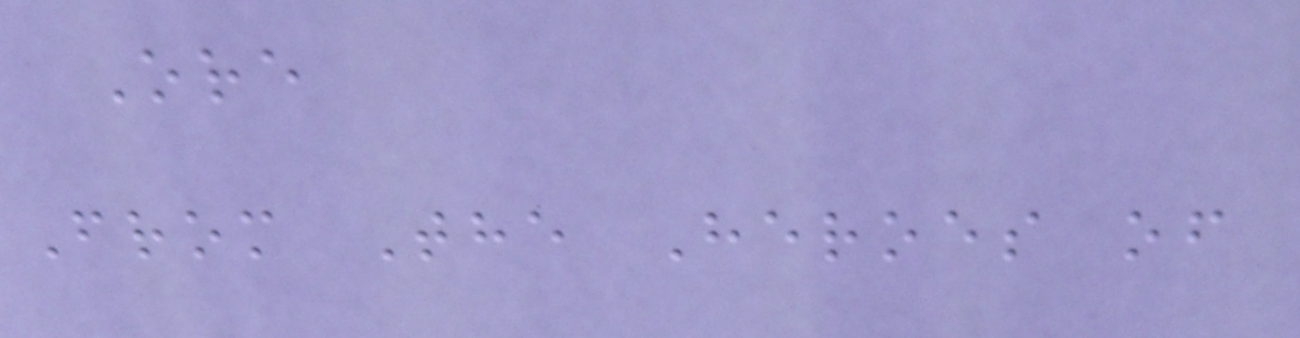Ore
From The Heroes of
